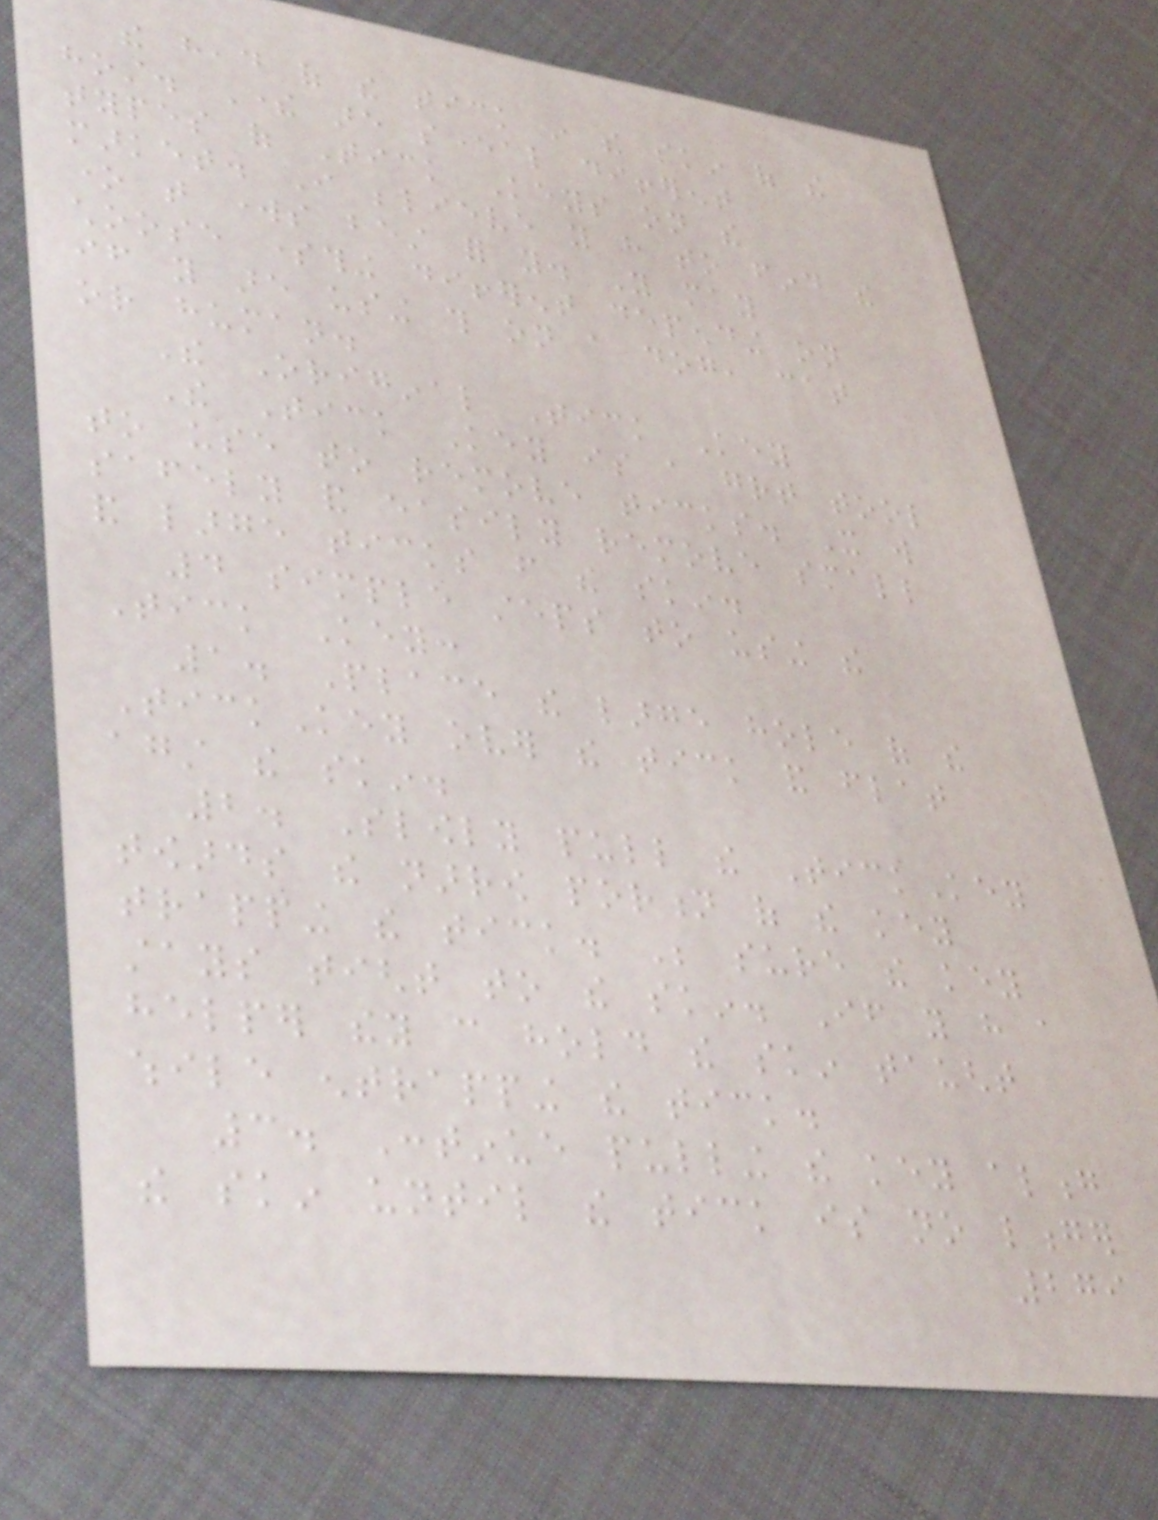the head of the tick in the skin of the
host. There are several different
types of Tick Keys on the
market. I believe you have to find the
one that works best for you. You may
choose something different depending on
if you are using this on a dog, cat
or human.
The Original Tick Key
The Tick Key is a great tool
to use to remove ticks. It will
safely and easily remove small
and large ticks from the skin.
4 simple steps to using the
Tick Key:
1. Place the large hole of the
TickKey over the tick and flat
against the skin.
2. Slowly pull the TickKey
towards the narrow portion of the key
trapping the tick. Be sure the key
stays tight to the skin. If you have a
helper they can hold the skin taught
while entrapping the tick.
3. Continue pulling the key along
the skin until the tick is no longer
279
